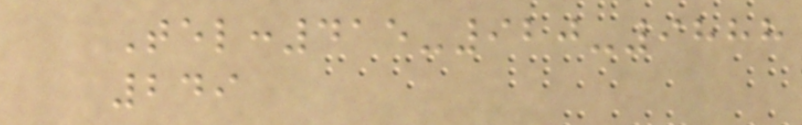Tel:415-920-9888
249
